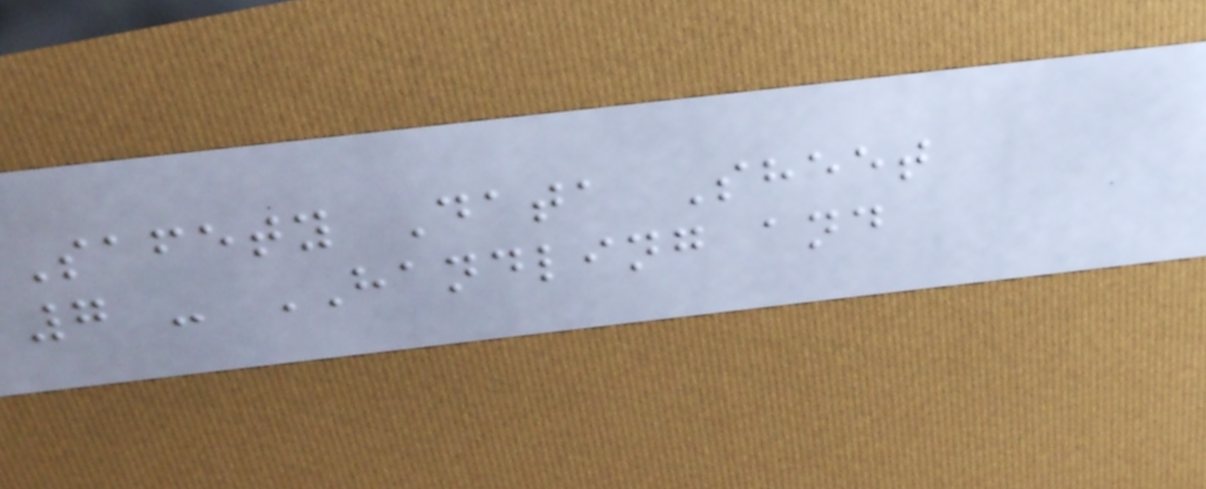Safety Data Sheet
7 - HANDLING and
